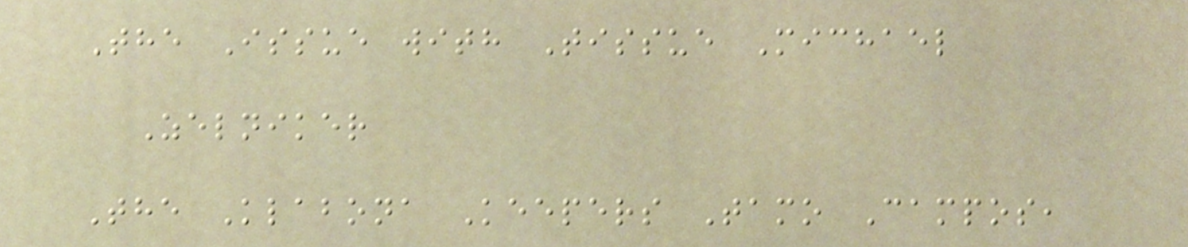The Issue with Tissue Michael
Zelniker
The Klabona Keepers Tamo Campos,
